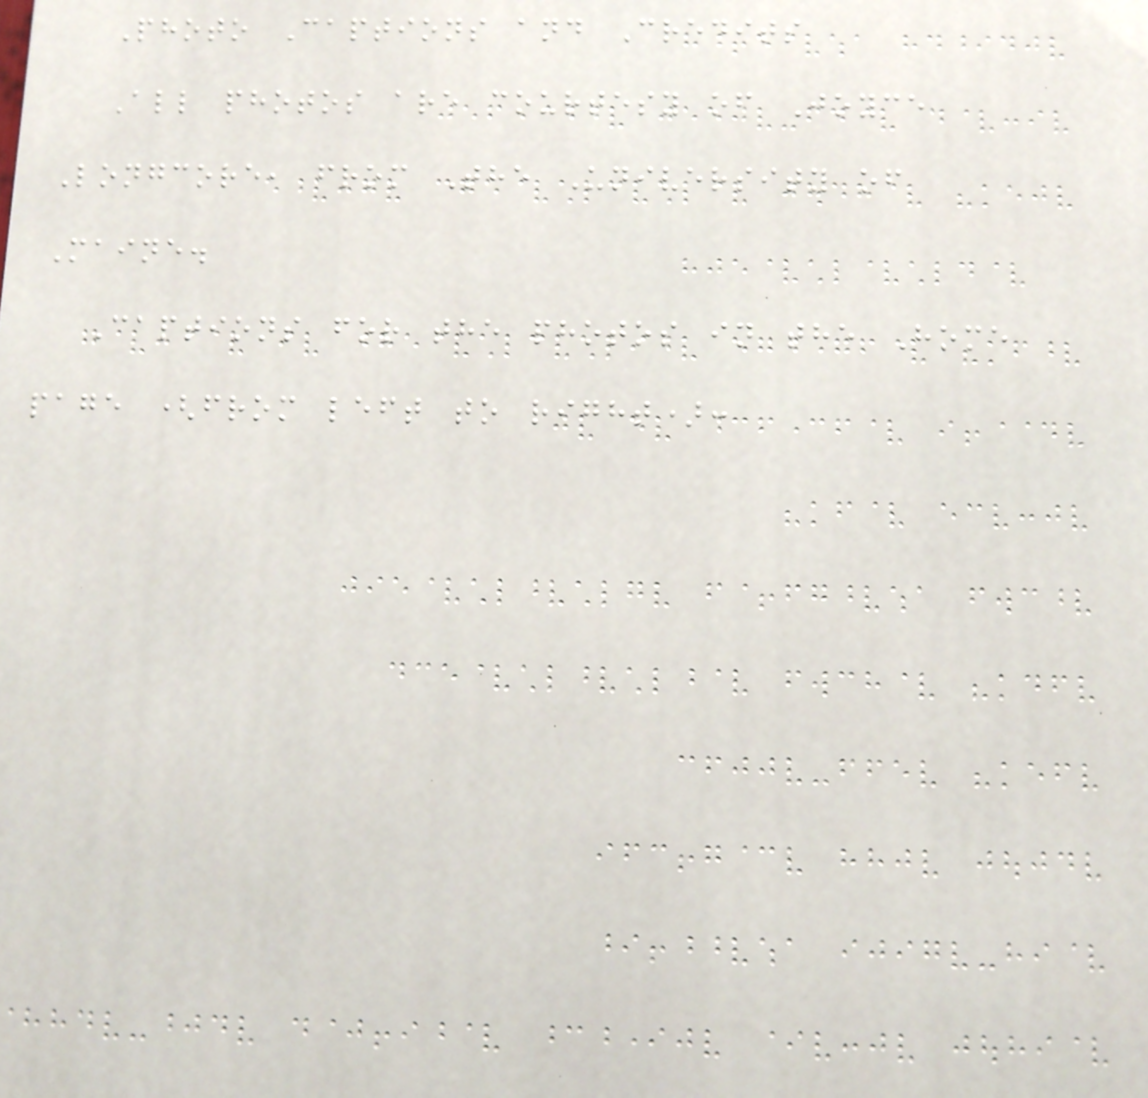Photo Captions and Credits
All photos are courtesy of Joyce
Longcore, from The University of
Maine.
Captions for the photos in the Home
page (from left to right):
